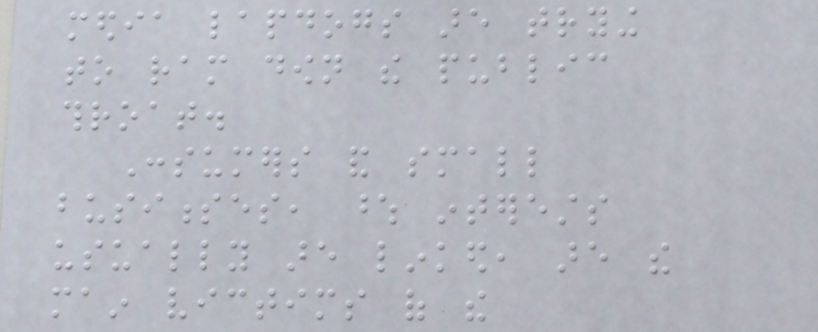media lapdogs are trying
to ram down the public
throat.
Consumers and small
businesses, whose interests
usually are linked, are the
main victims of the
